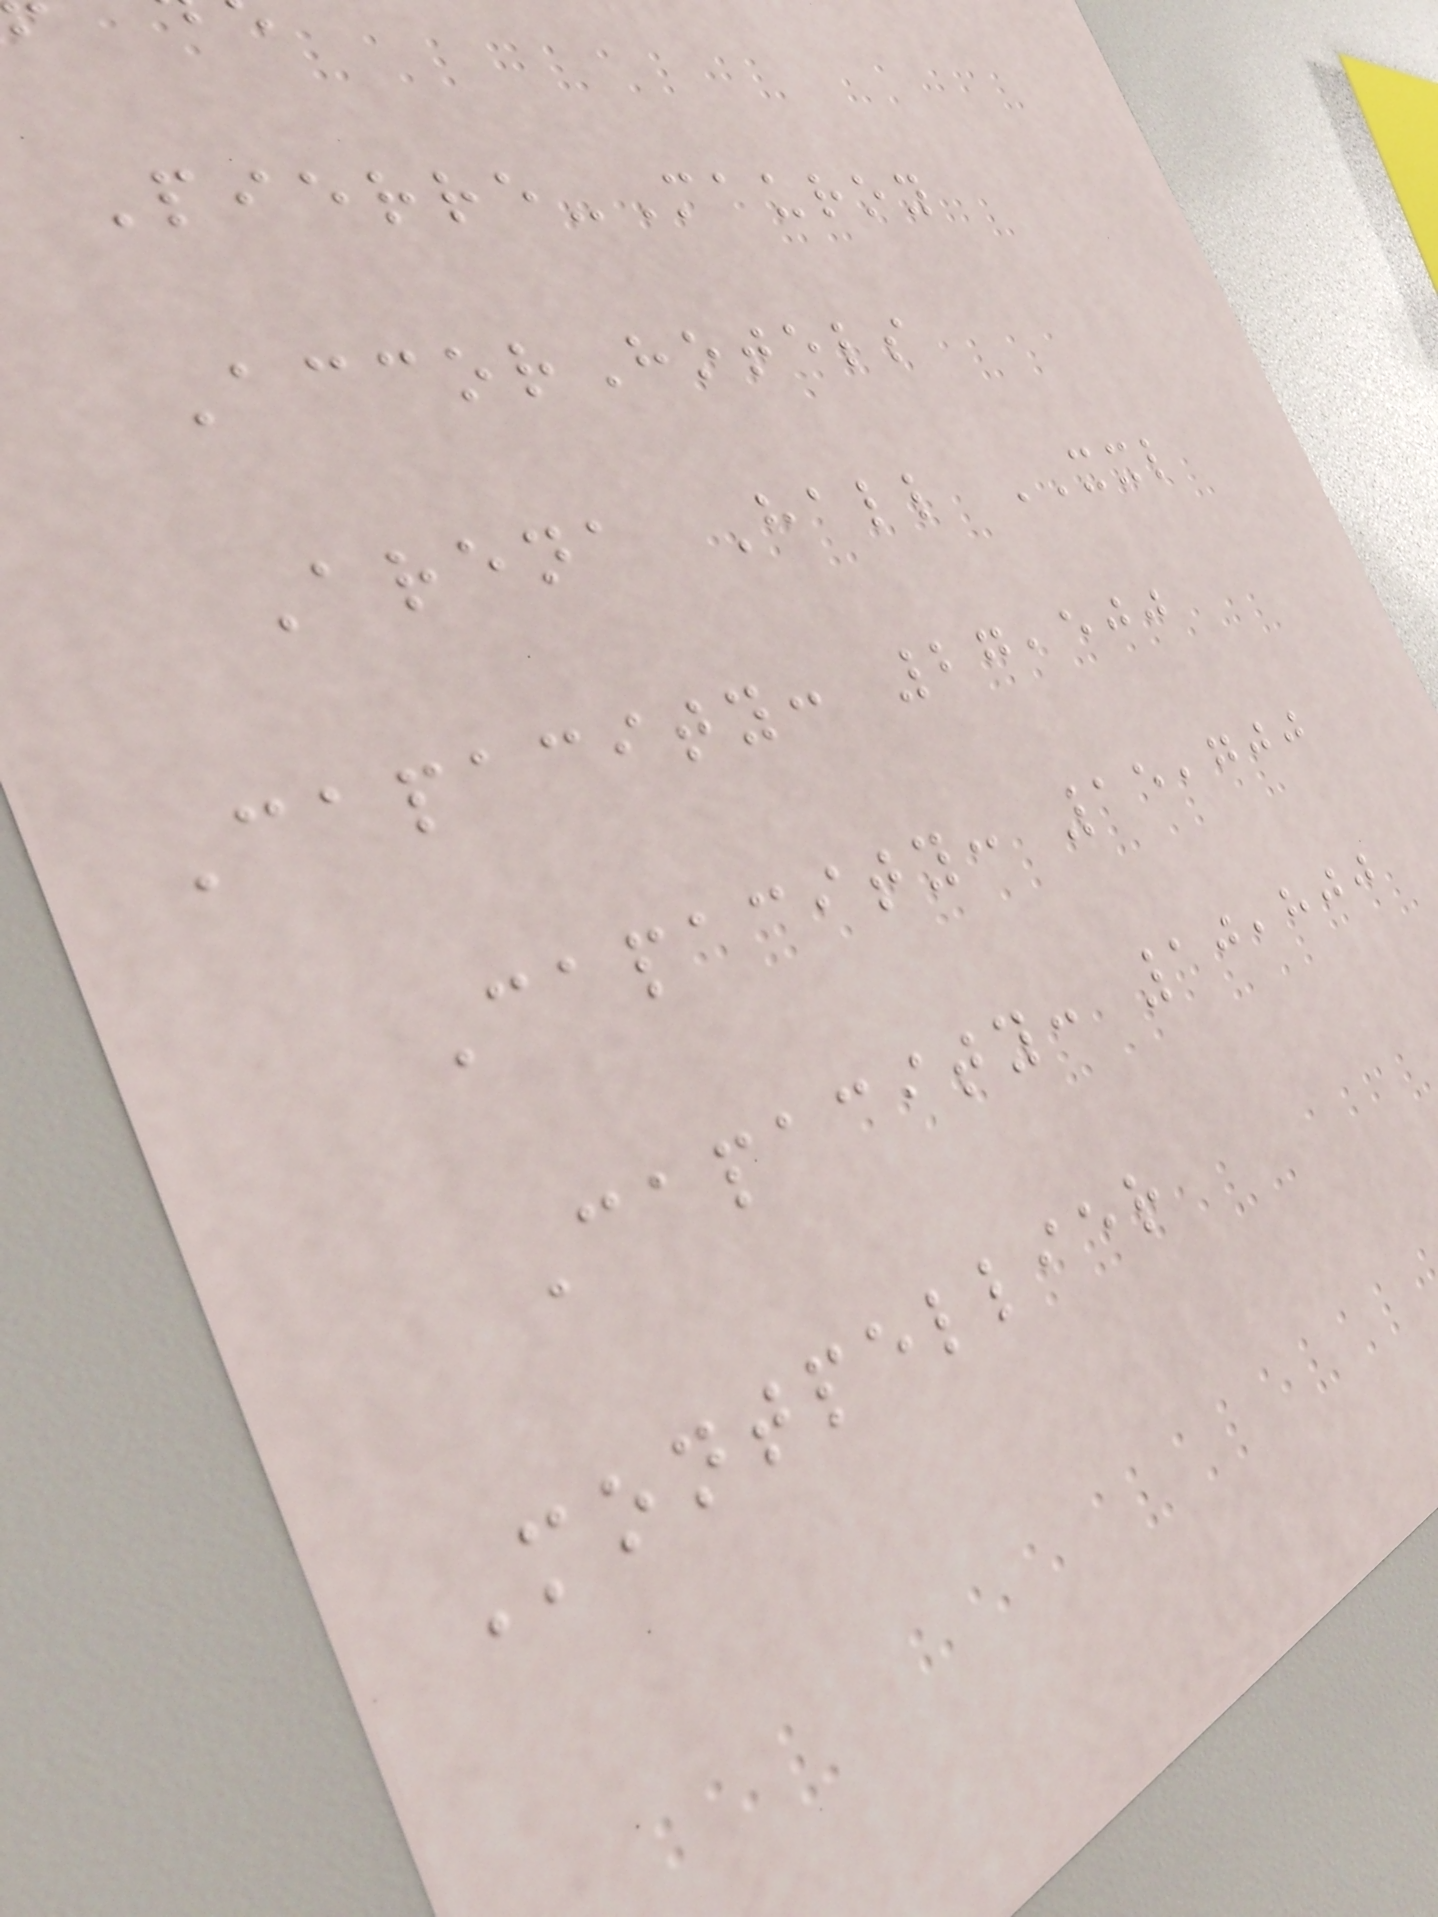Pierre-Mauroy
AccorHotels
Arena Hall XXL
Capacity: 27,500
Capacity: 15,700
Capacity: 10,800
Montpellier
